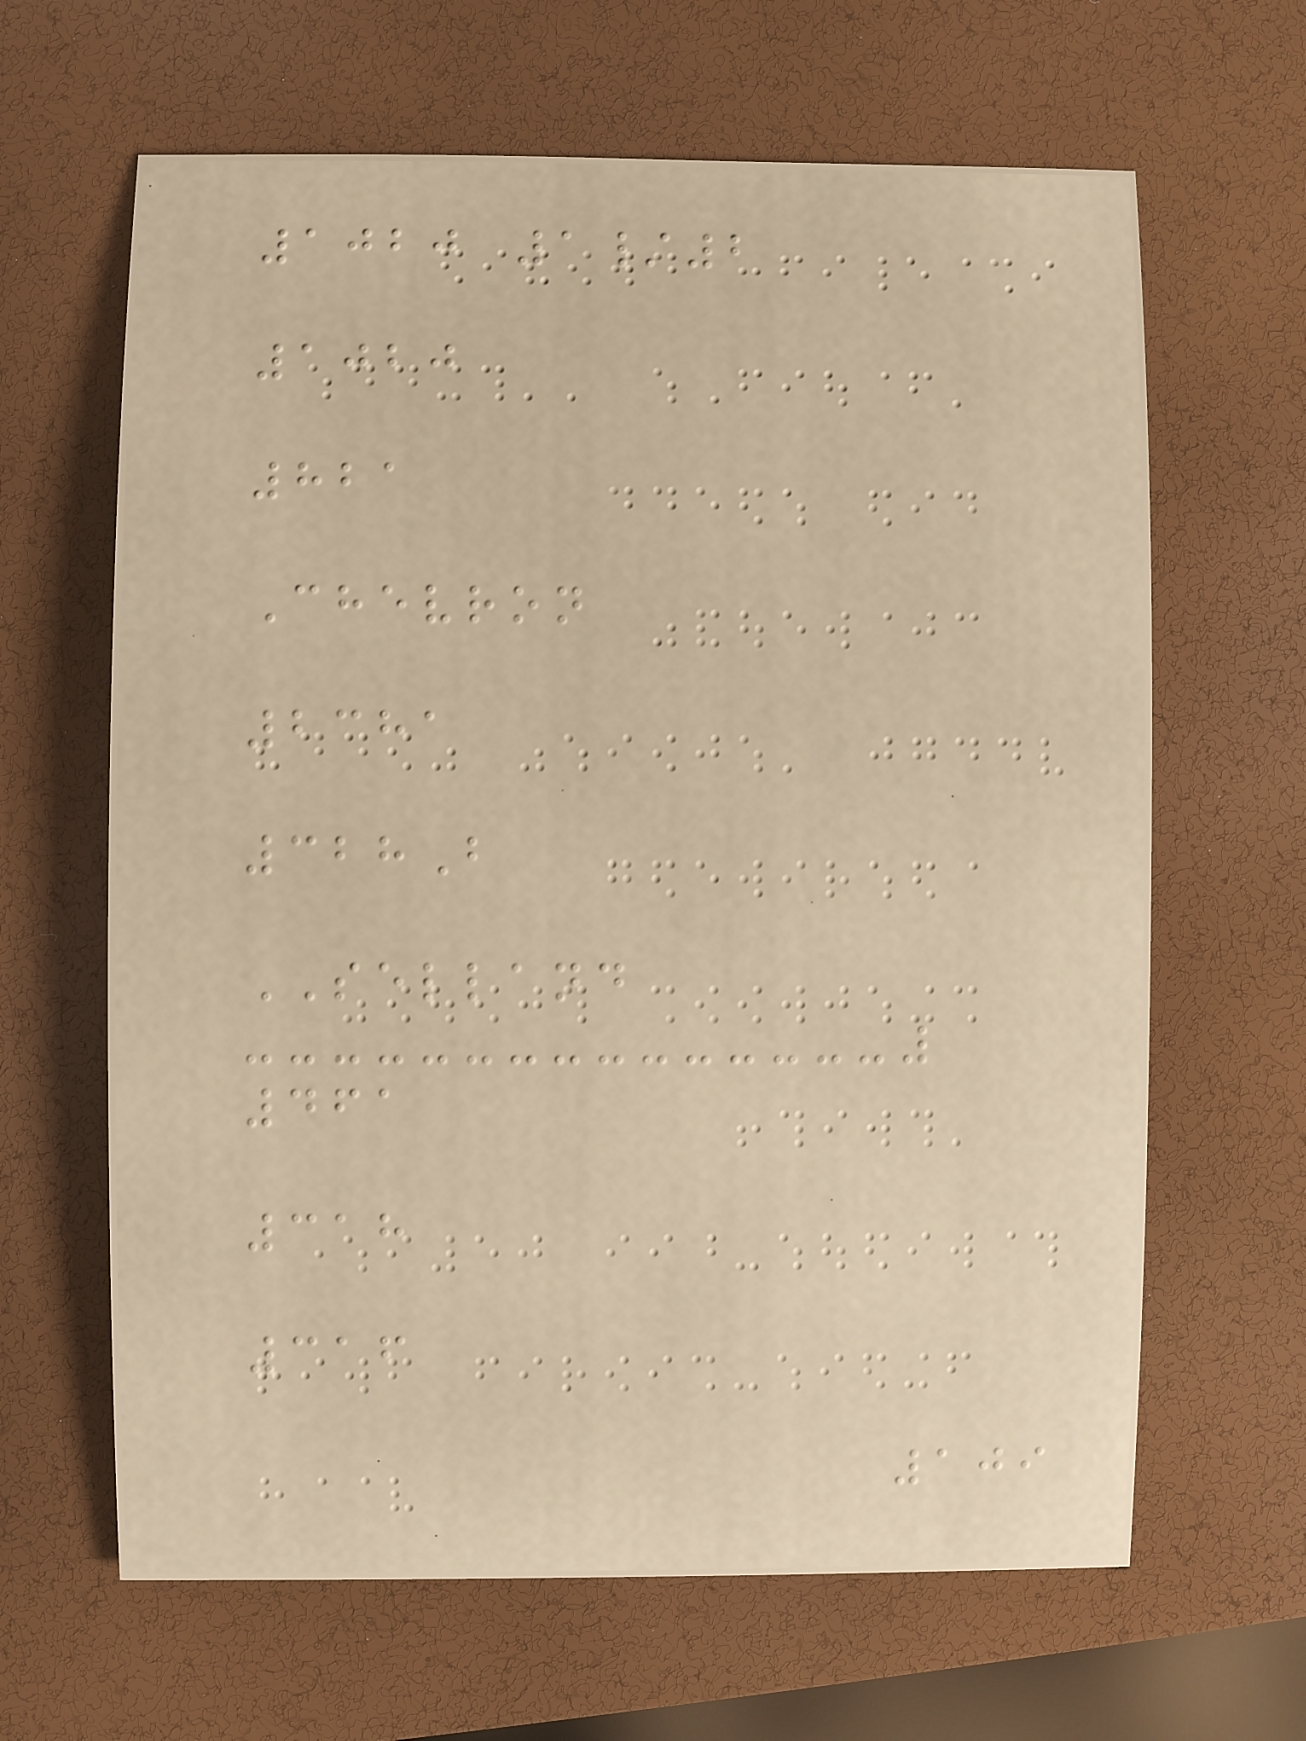1020 1/2
1020
821
Chevron
2381
328B
SELLAND
461
318
316
109
